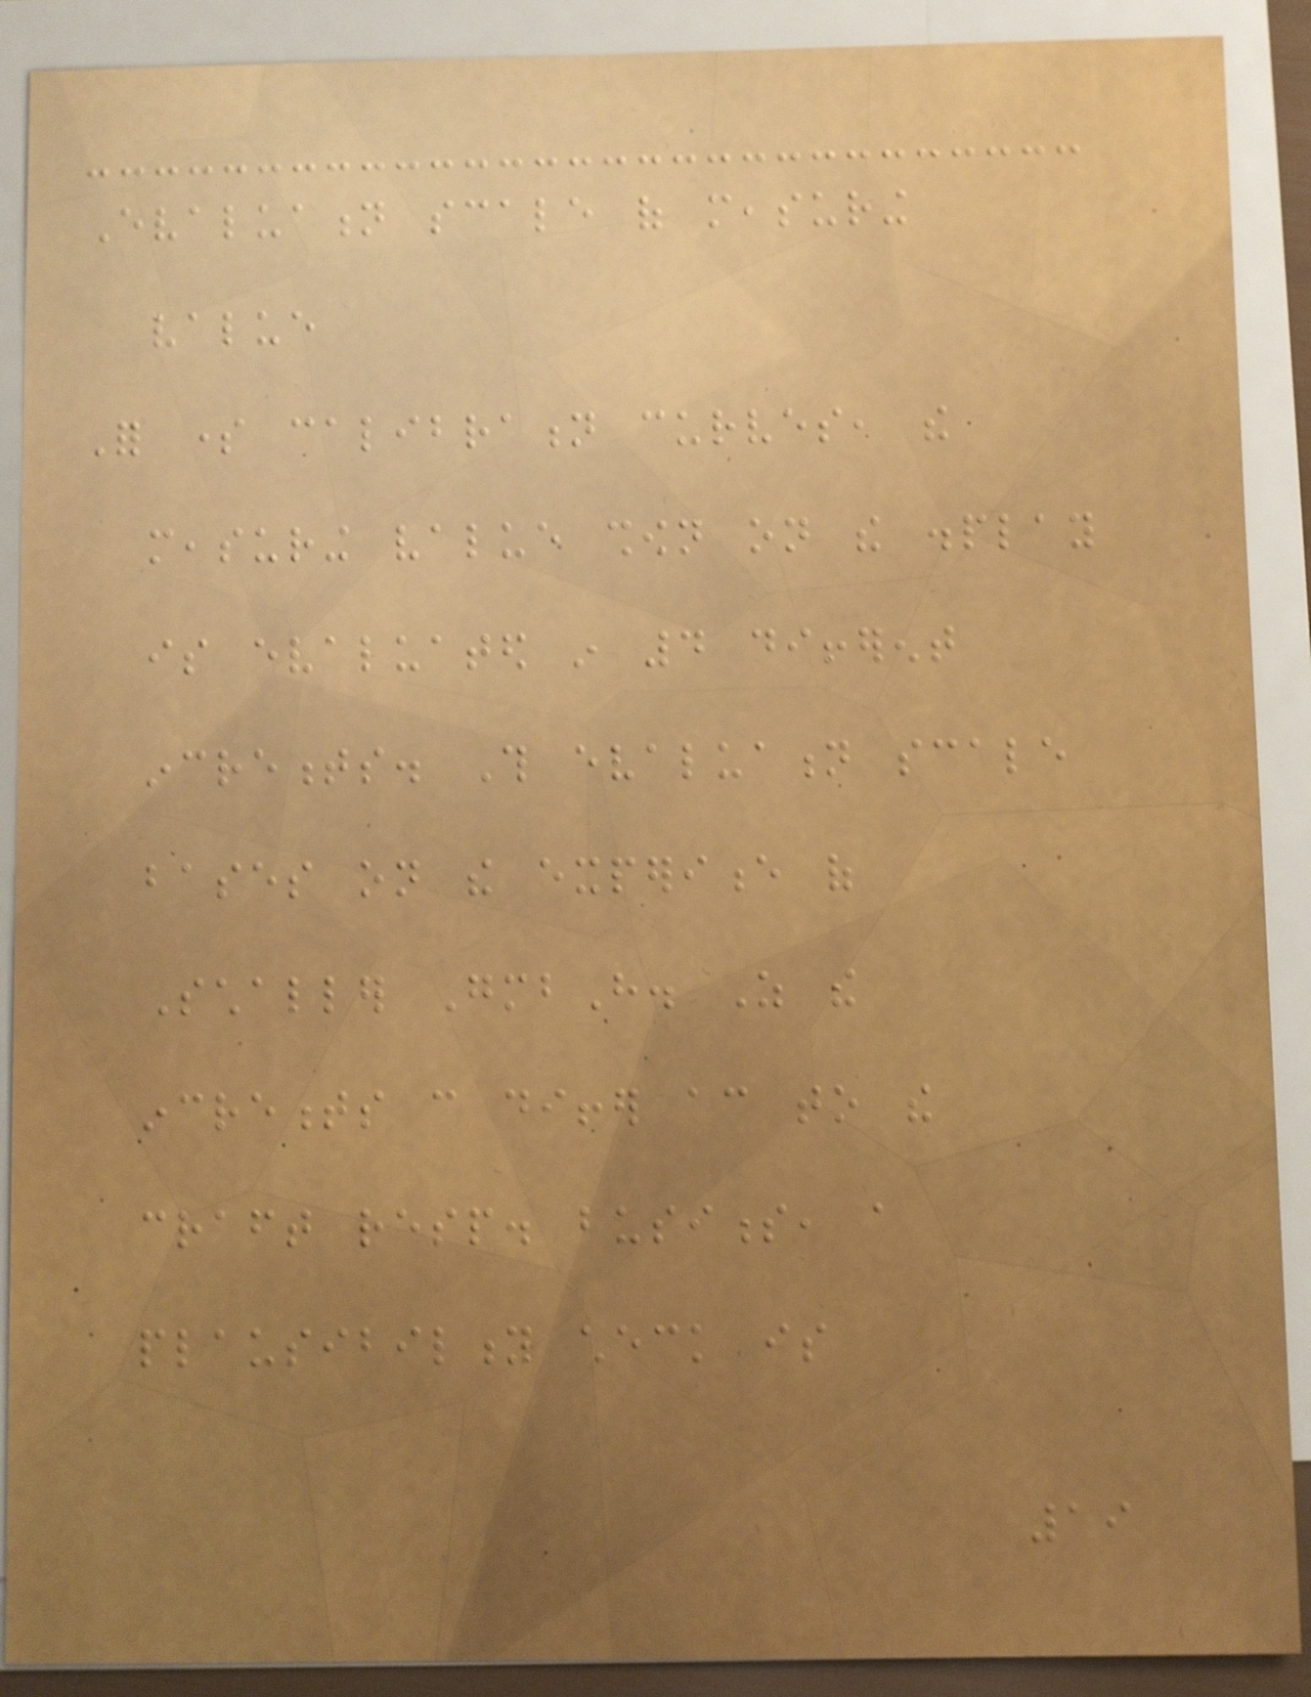Evaluation scale of measuring
value
For some calibration curves, the
measuring value shown on the display
is evaluated in 4 different
increments. This evaluation scale
bases on the experience of
Schaller GmbH. As the
increments can differ according to the
craft resp. business, a
plausibility check is
19
